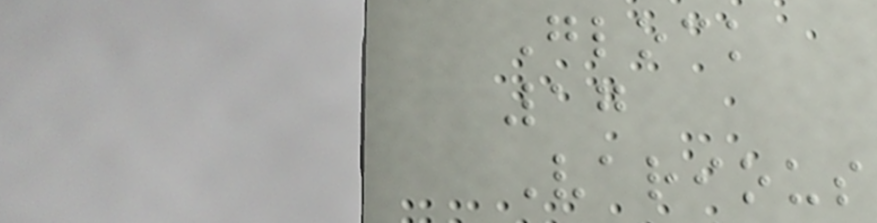Glock
17
Various
